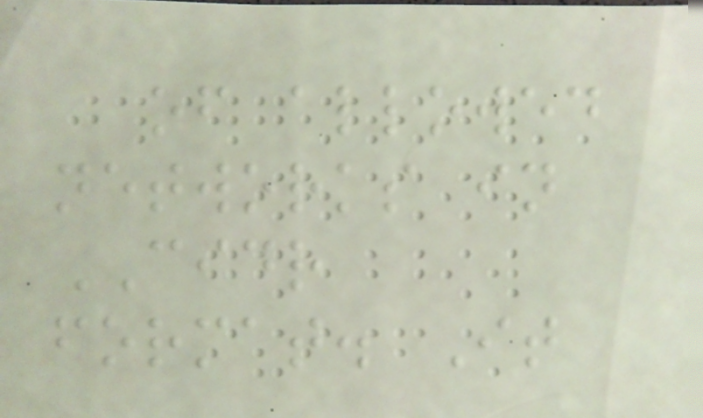of allowed
networks in
CIDR
format. It
